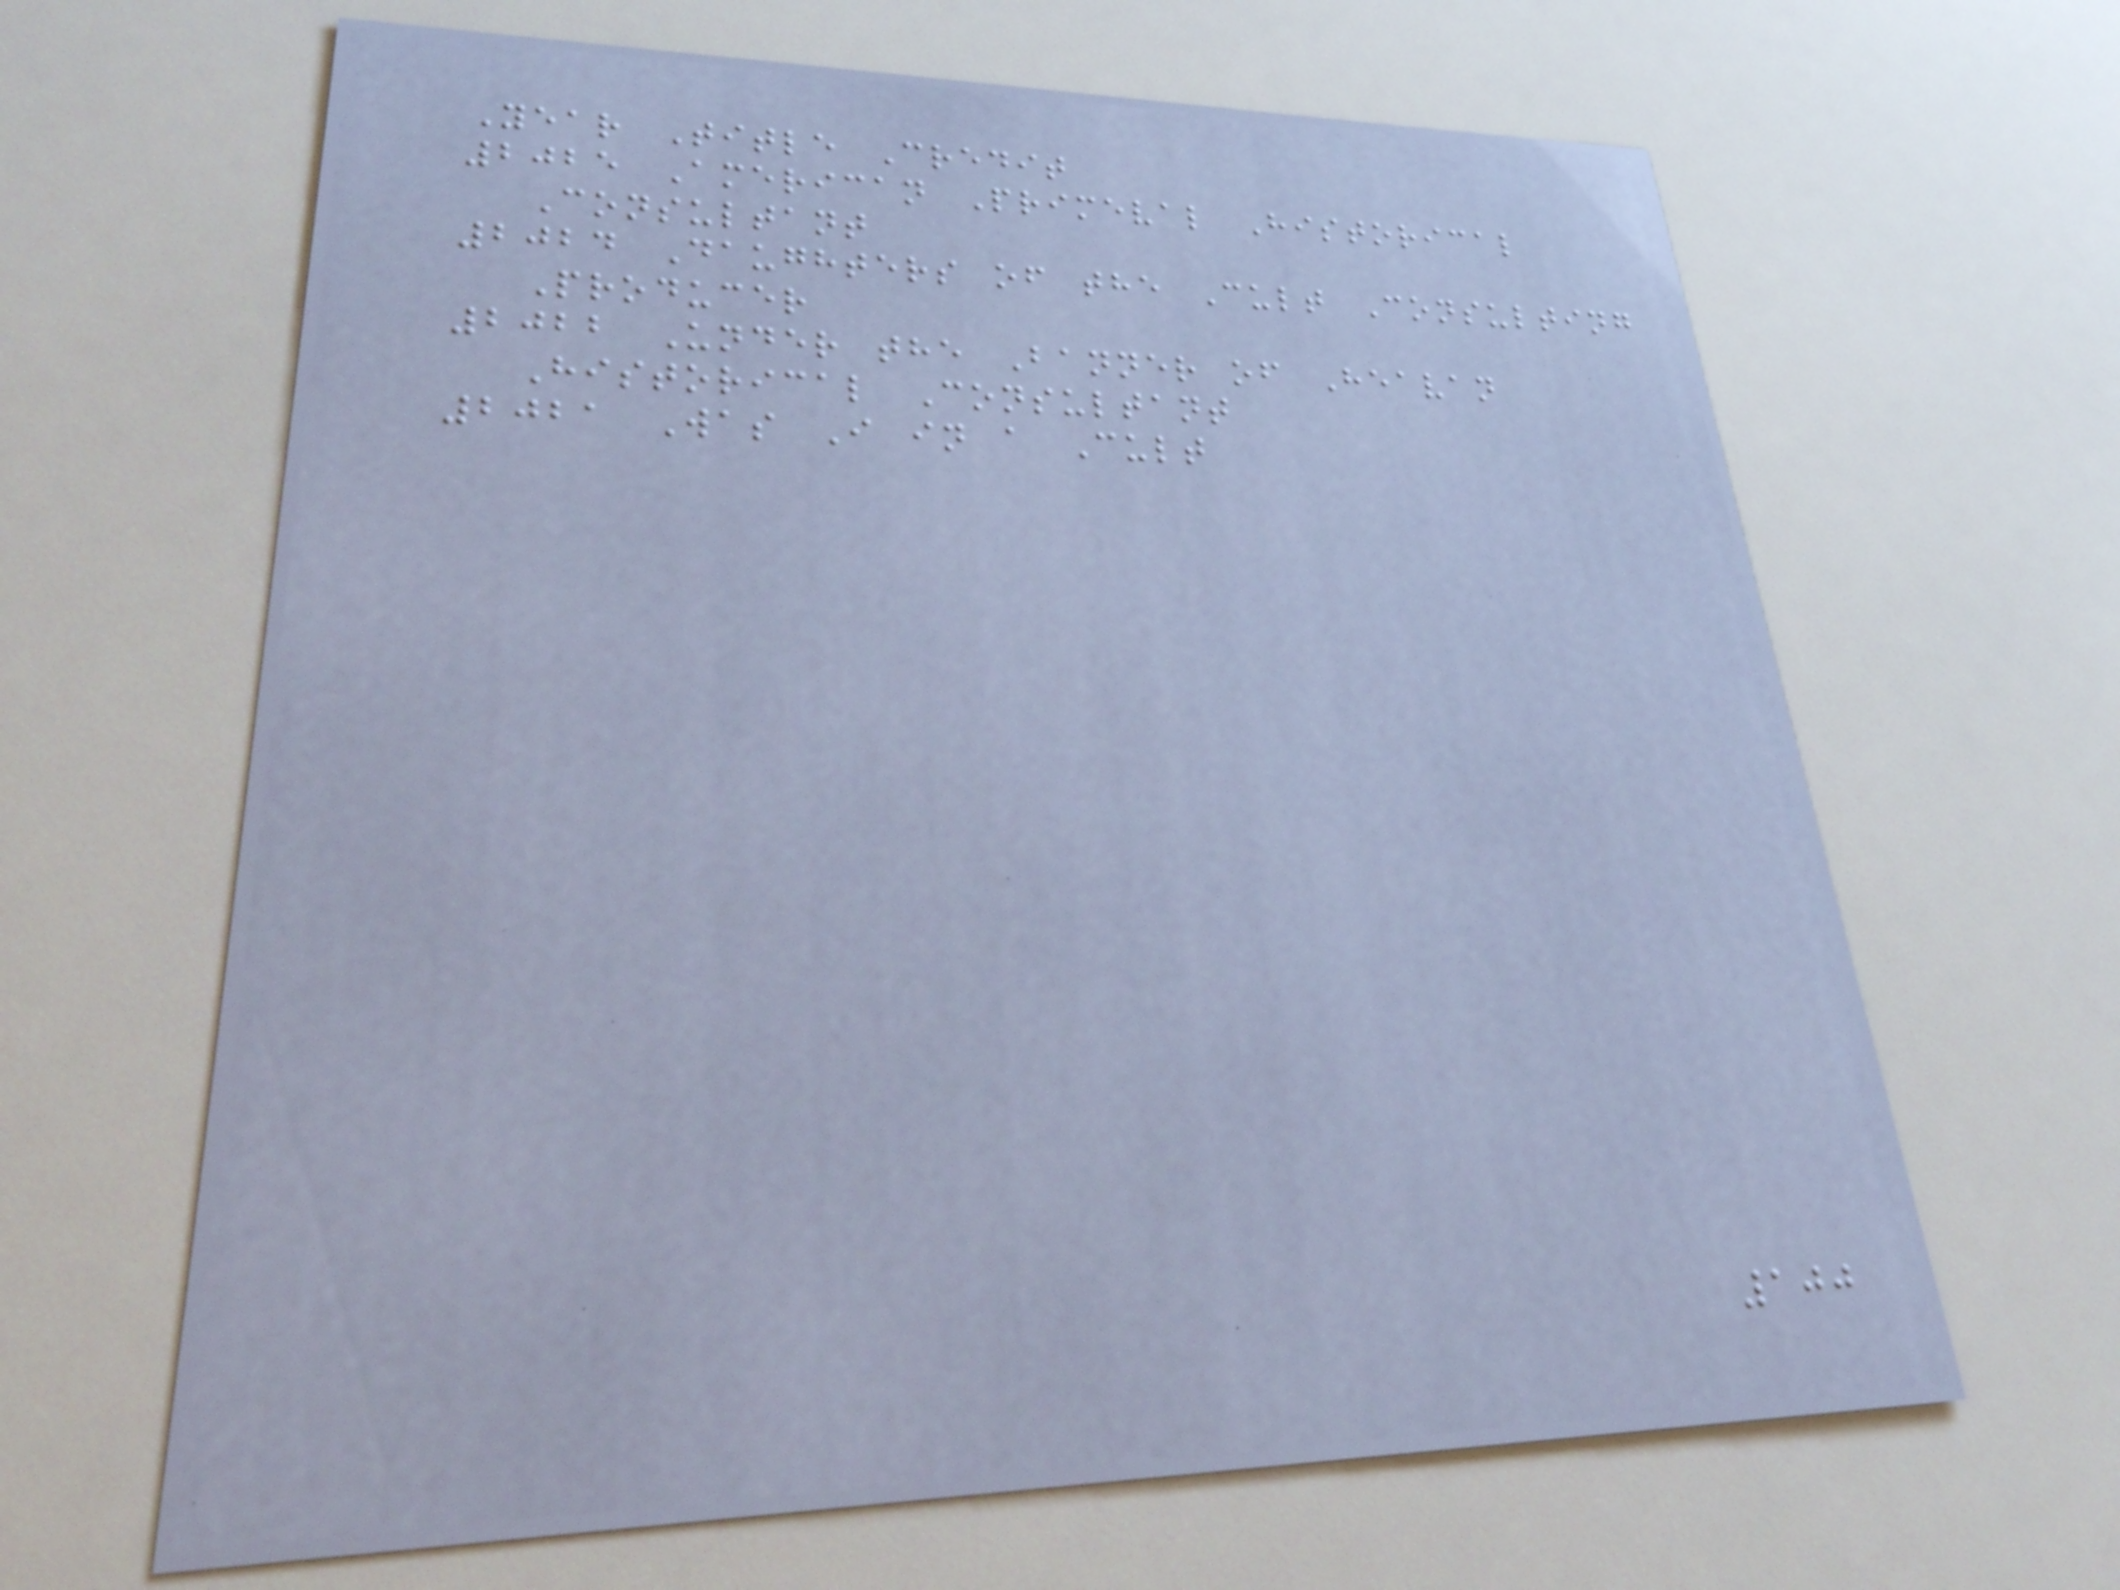Year Title Credit
2025 American Primeval Historical
Consultant
2024 Daughters of the Cult Consulting
Producer
2022 Under the Banner of Heavan
Historical Consultant
2021 Was I in a Cult
100
